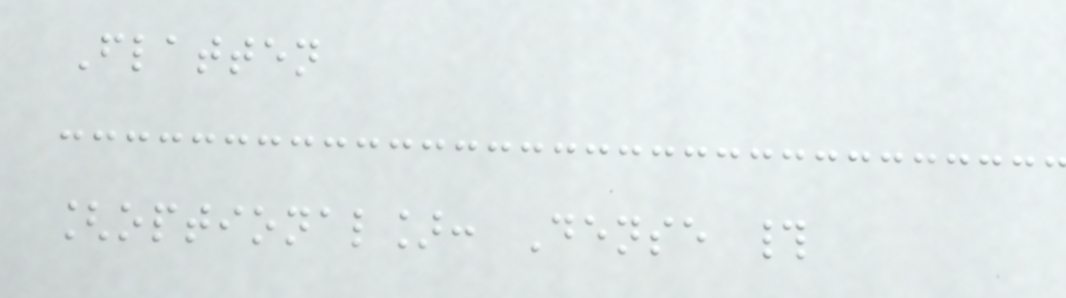Flatten
[optional]: Dense #
